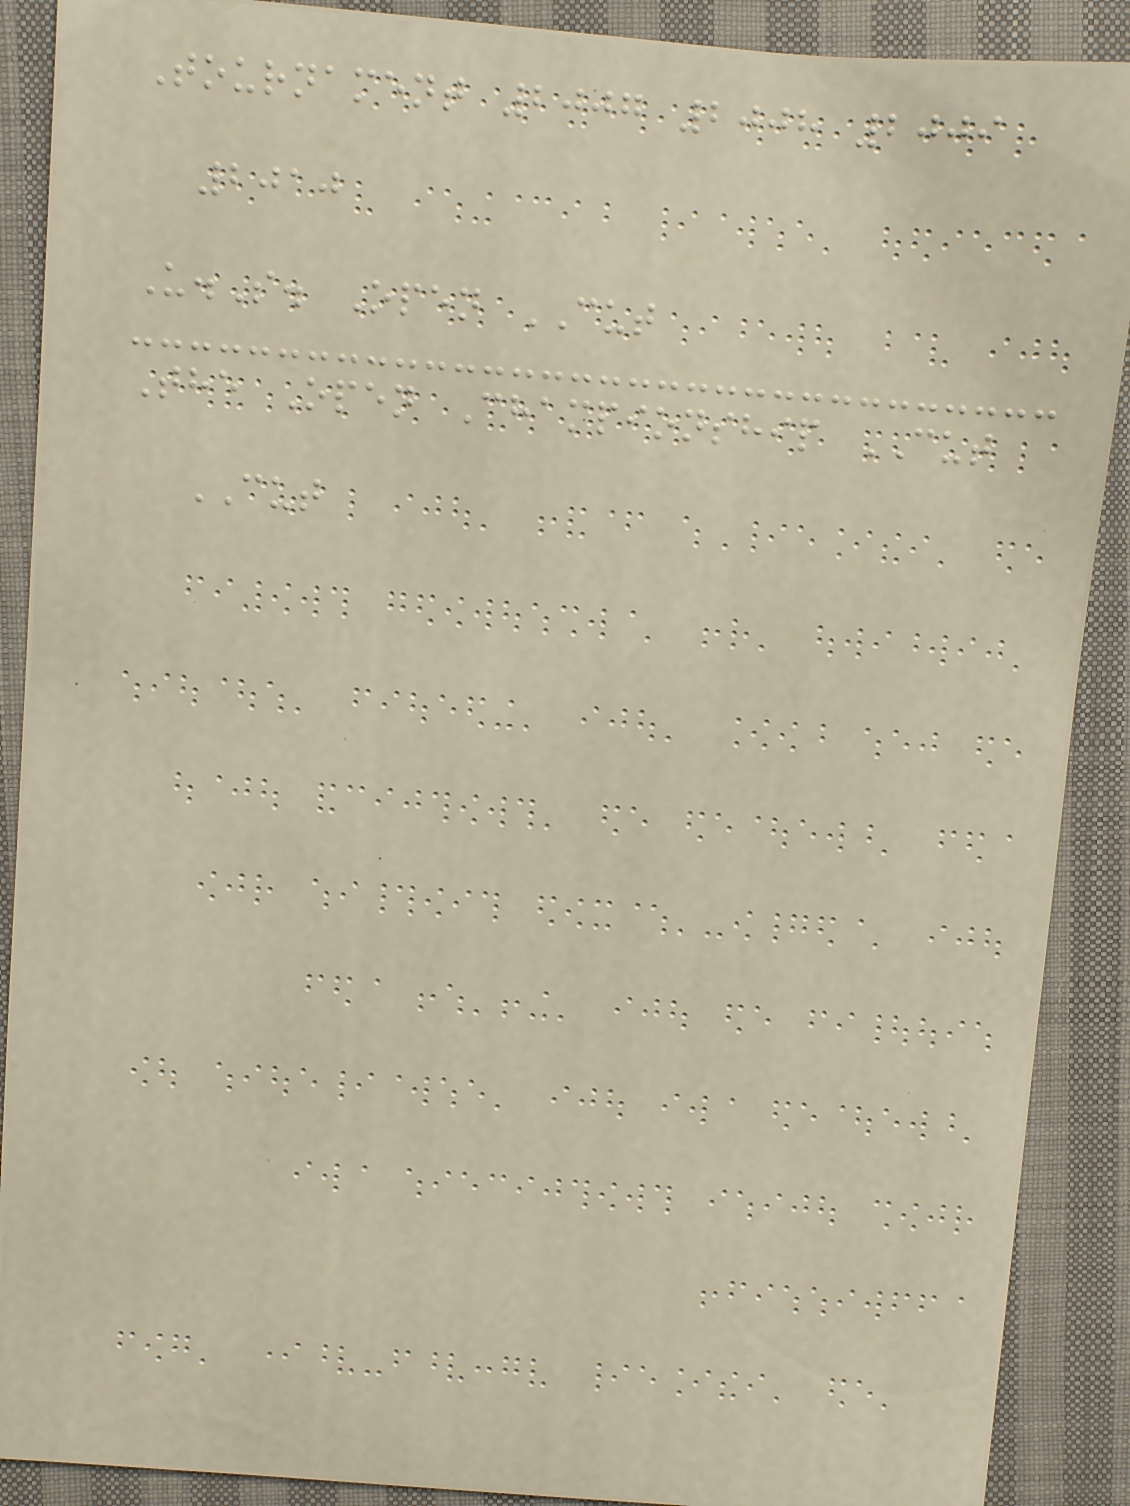Tournament 2007 2008 2009
2010
U.S. Open CUT
The Open Championship CUT
CUT
